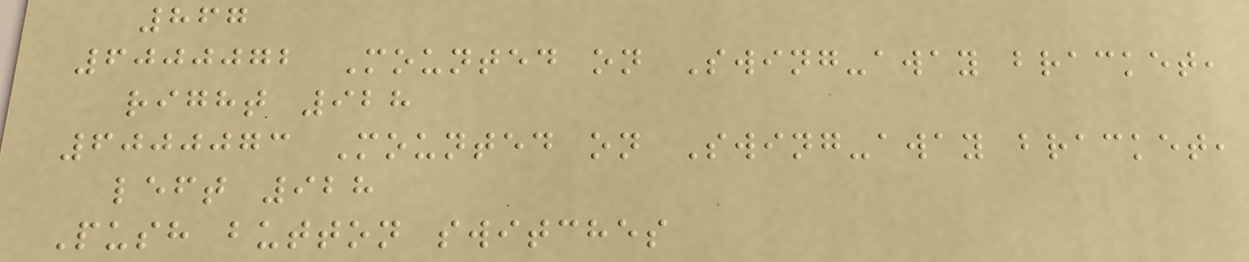867
6000072 Mounted on Swing-away bracket,
right 928
6000073 Mounted on Swing-away bracket,
left 928
Push button switches
